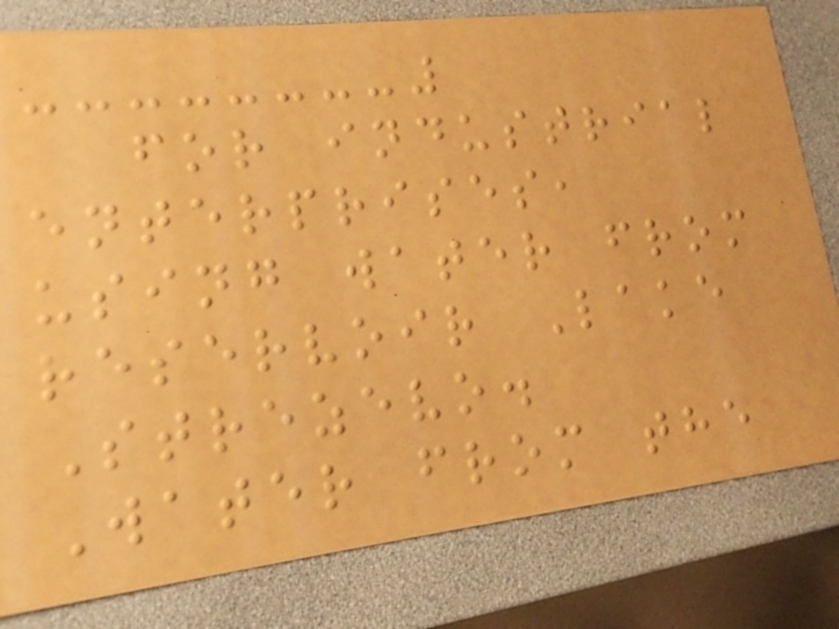for industrial
enterprises,
using water from
reservoir Lake
Strezevo.
Water from the
